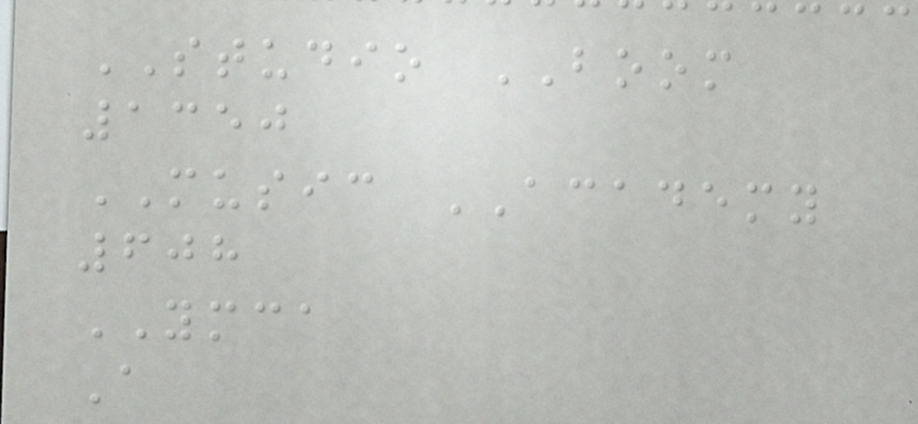STUDIO BOOM
1350
MUSIC ACADEMY
608
YMCA
A
